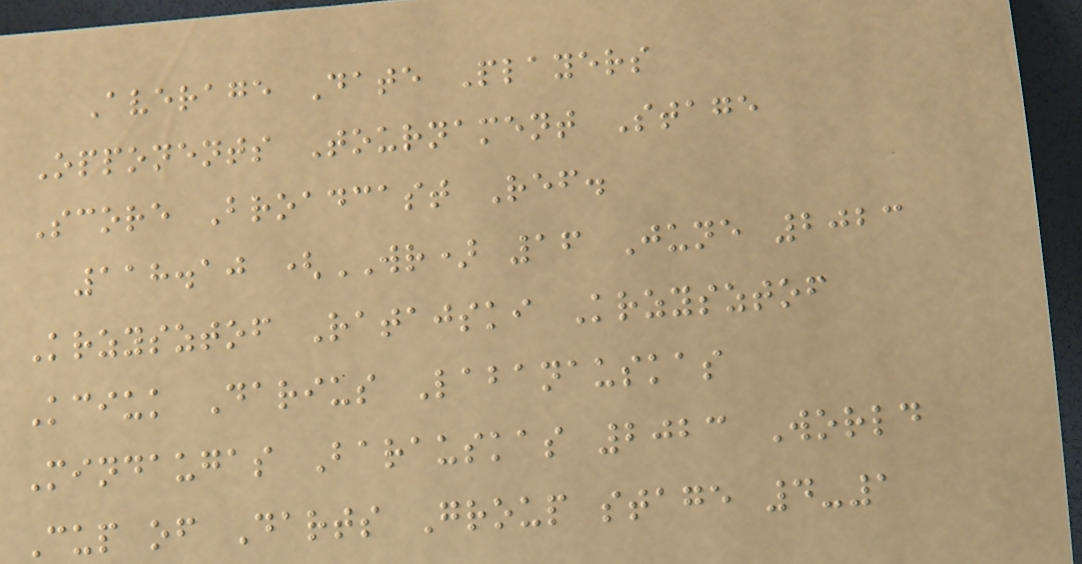Average Date Players
Opponents Tournament Stage
Score Broadcast Ref.
118.10 (WR) 16 June 2023
Krzysztof Ratajski Krzysztof
Kciuk Darius Labanauskas
Mindaugas Barauskas 2023 World
Cup of Darts Group stage 4-1
